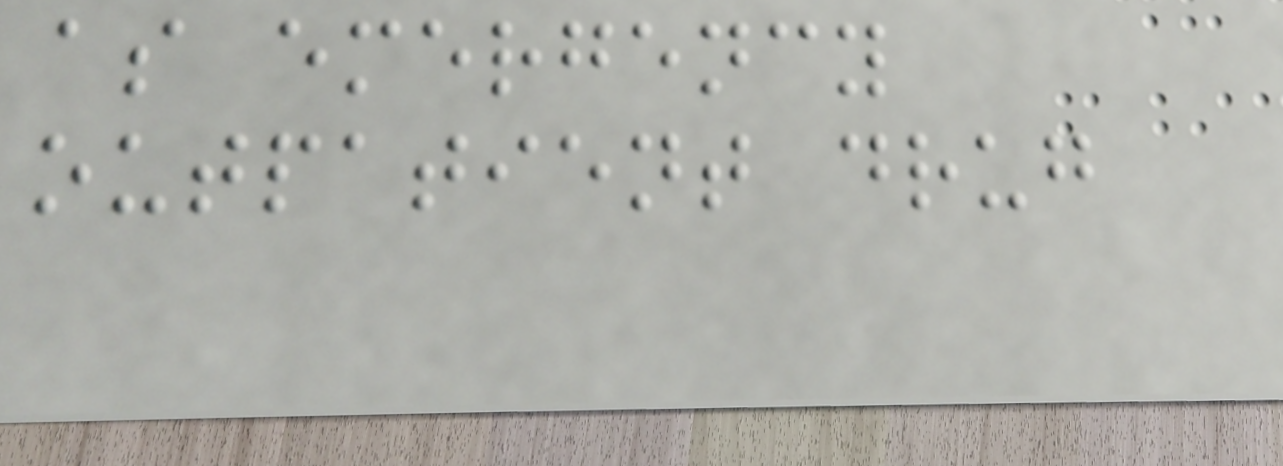as emergency
outpatient drug
